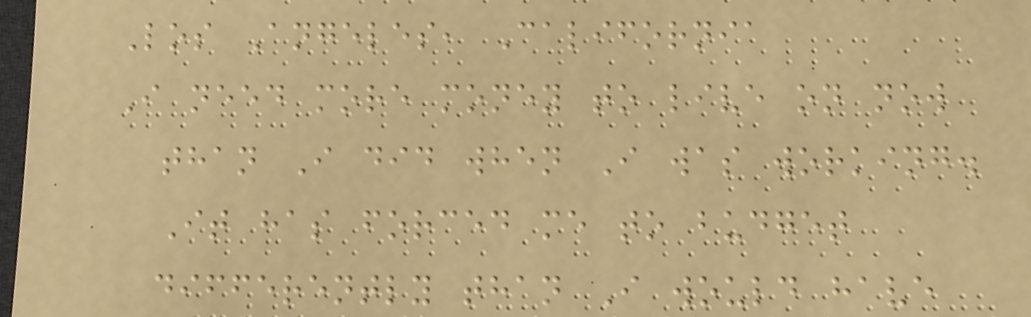Los Angeles, California
I need more money to live on now
than I did when I was working.
It has forced me to budget
differently than I would have
